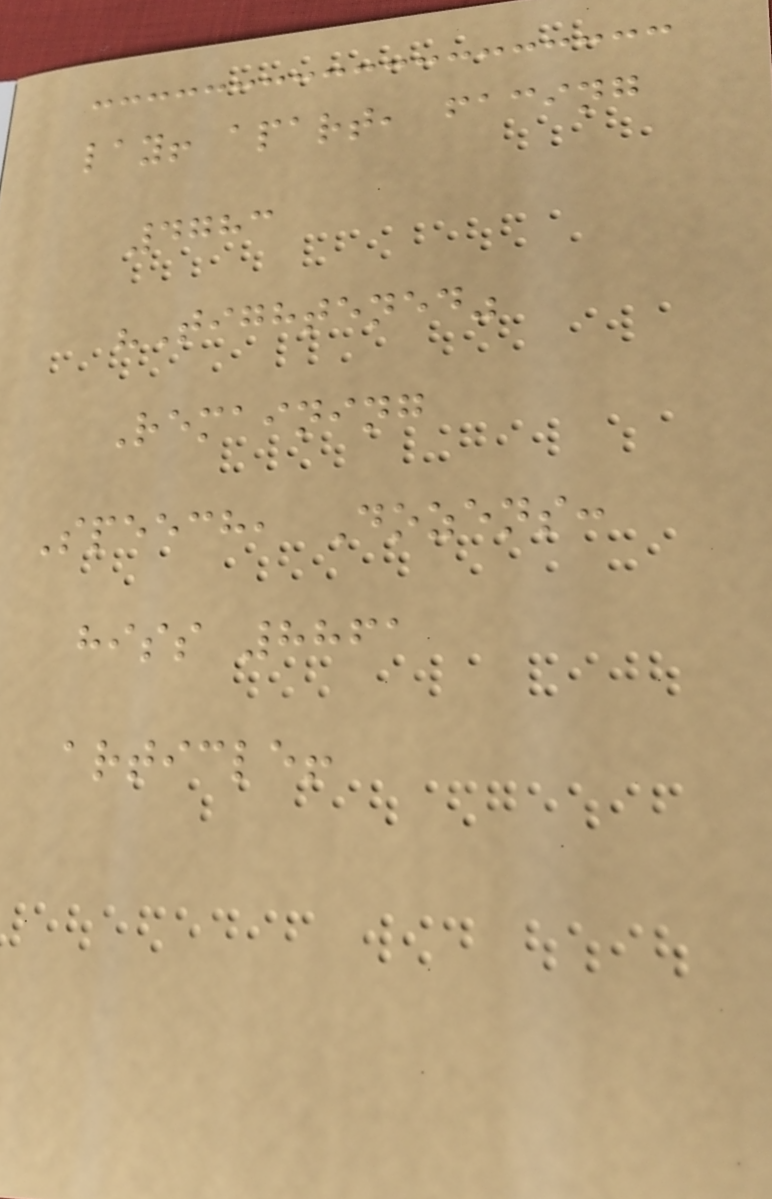lay! apart, facing
4783
"Tightened"
Remaining
Speech, Dozens:
hiss 8861
article!
